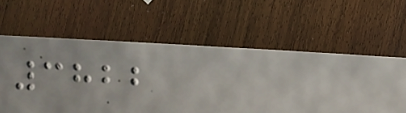3822
